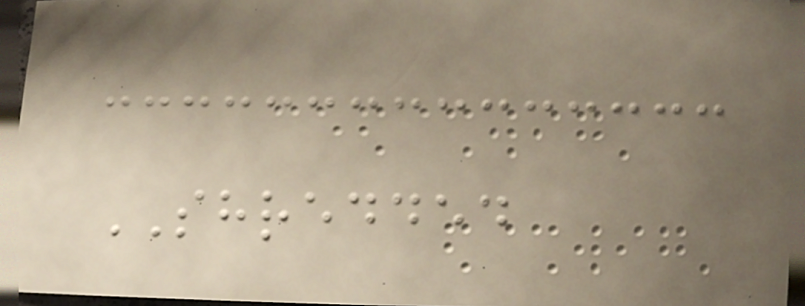SHREDDED
